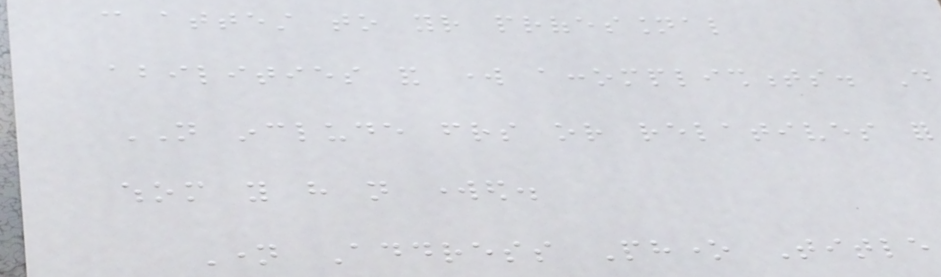can attest to your professional
abilities and work accomplishments. Do
NOT include friends or relatives for
whom you have not worked.
Name Address Phone Title
